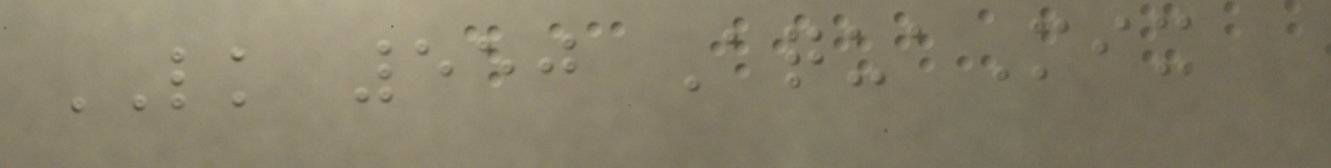LK 550 AquaMix
